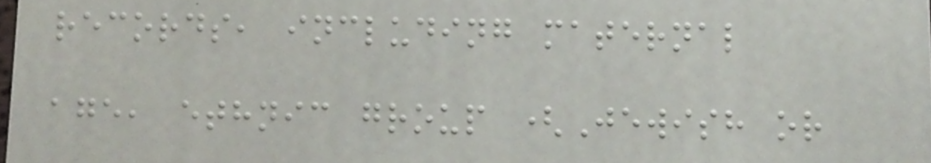records, including maternal
age, ethnic group (Jewish or
